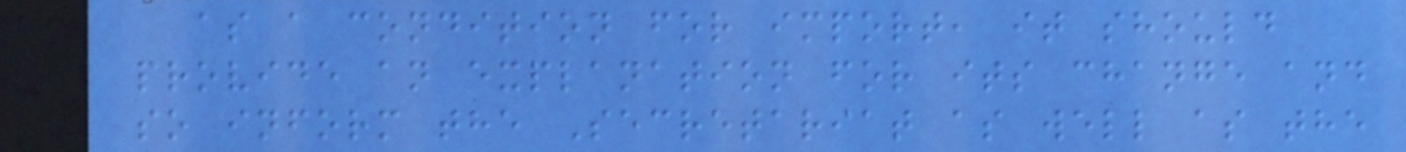as a condition for import, it should
provide an explanation for its change and
so inform the Secretariat as well as the
